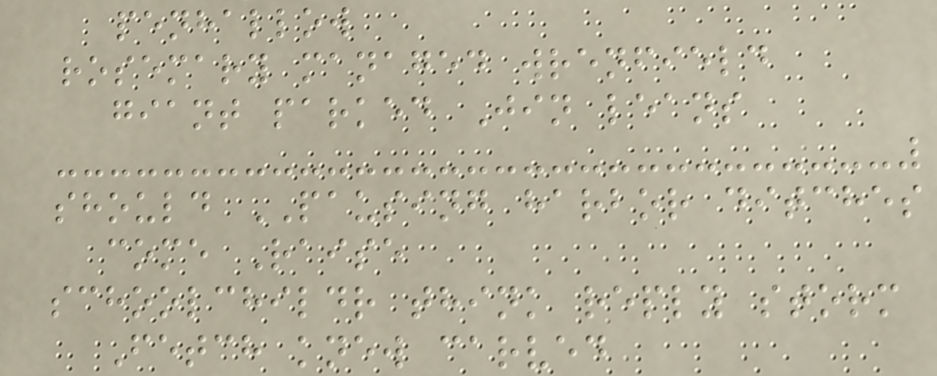penhallow
rosemary managed wrenfield
giant parked Jin leans
should PAUSING harbor ditches
come Raise
schoolchildr think reply storm
Fetch knew carved
